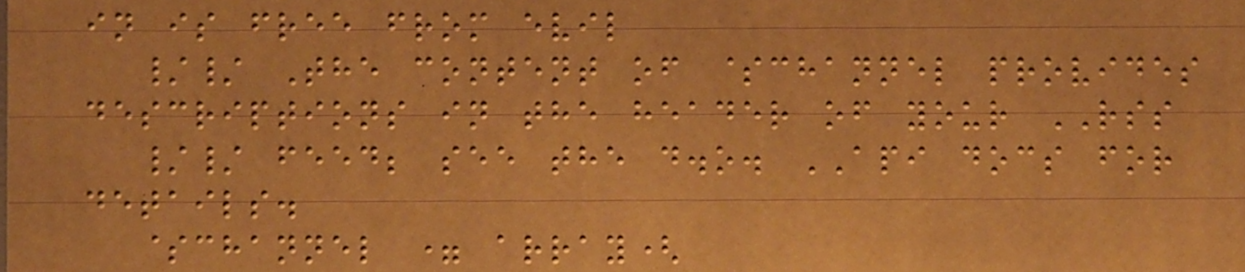in is free from evil
// The content of $channel provides
descriptions in the header of your RSS
// feed; see the d.o. API docs for
details.
$channel = array(
